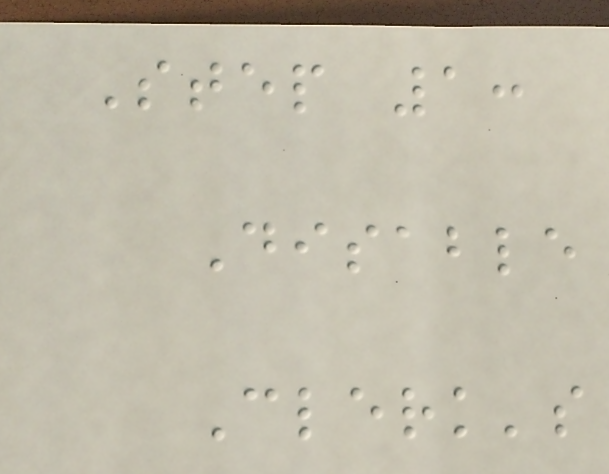Step 1:
Disable
Clerk's
